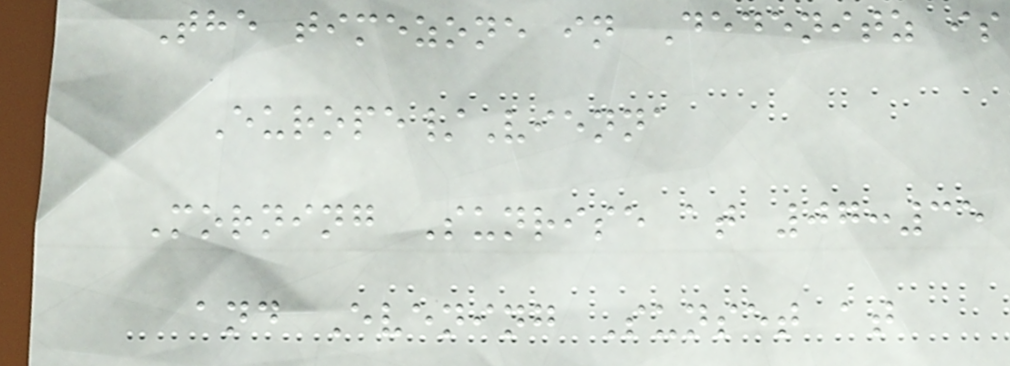The timezone in Dedenitz is
Europe/Vienna
Morning Sunrise at 07:35
and Evening Sunset at
